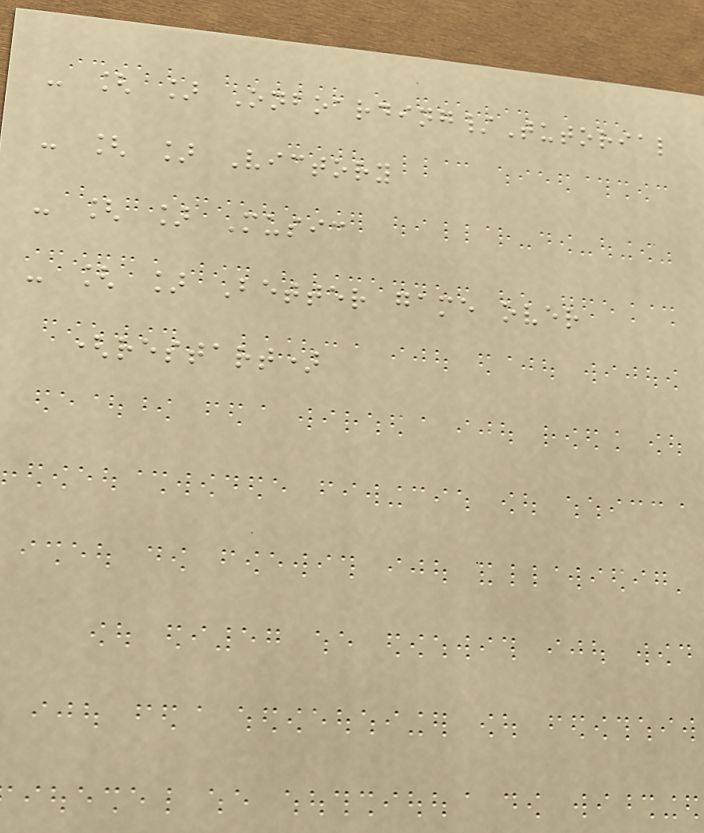- [ ] Onboarding/Tutorial
- [ ] Victory
- [ ] Music
- [ ] Better game over
(restart)
